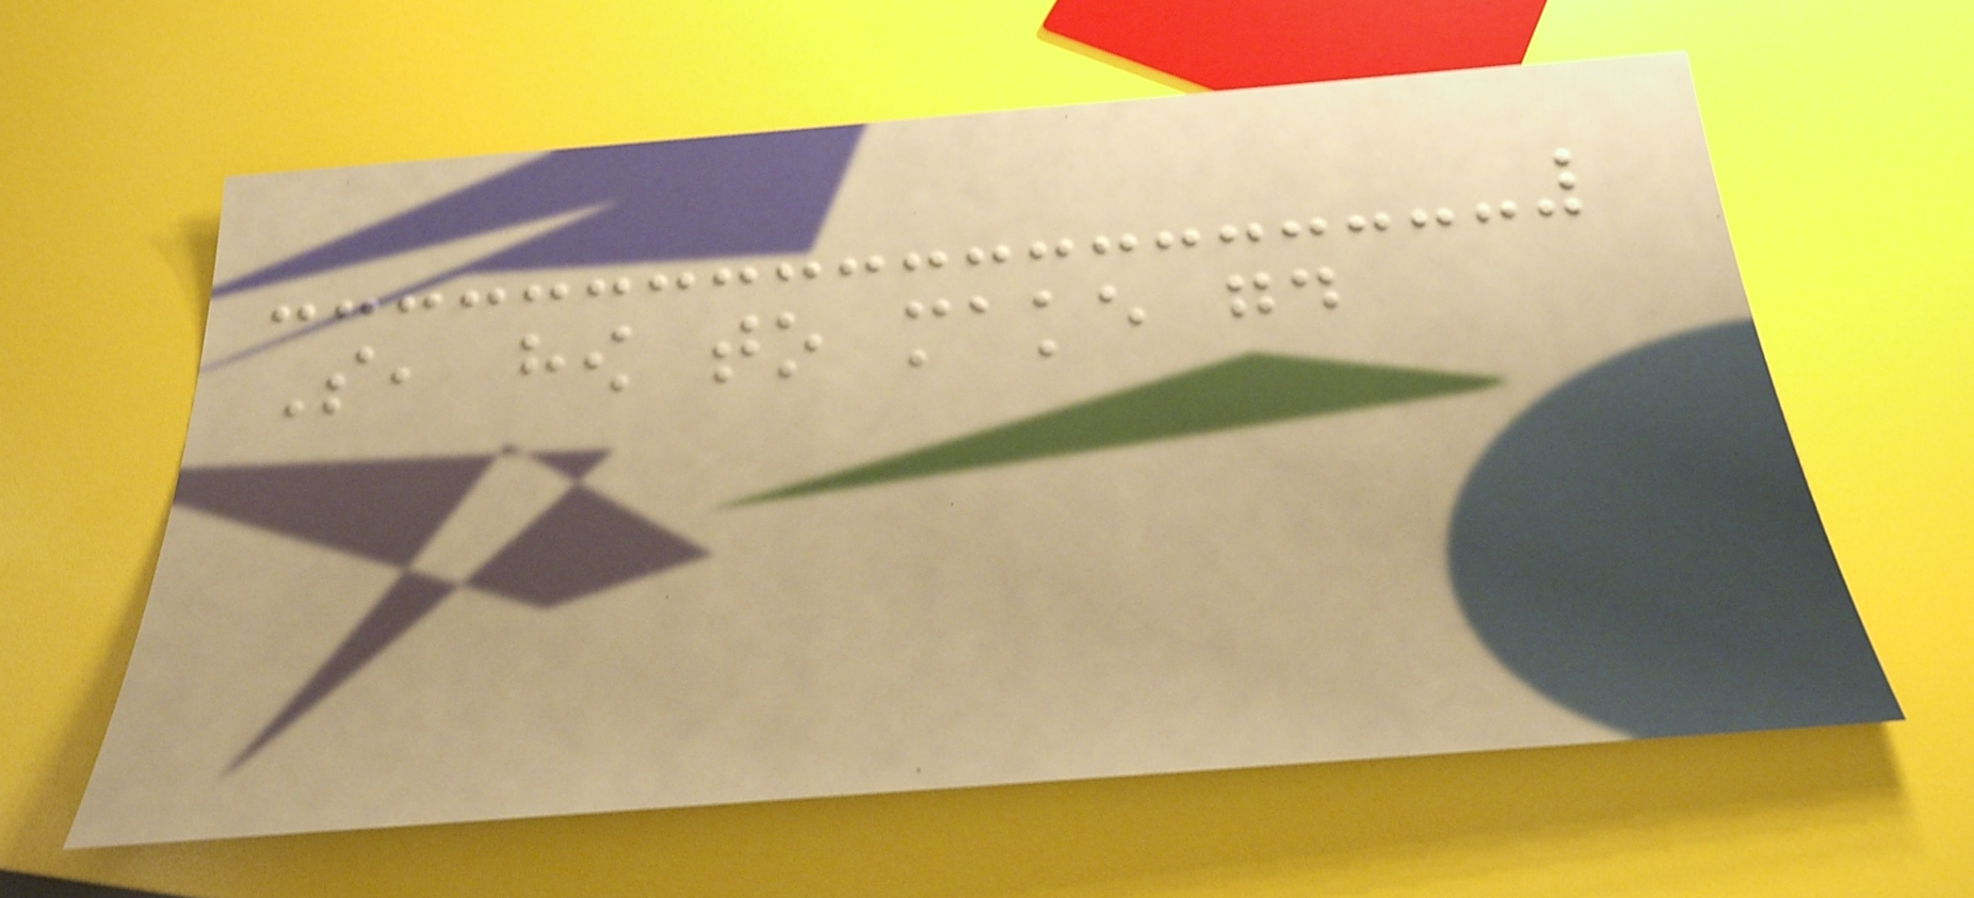So, how to make good
